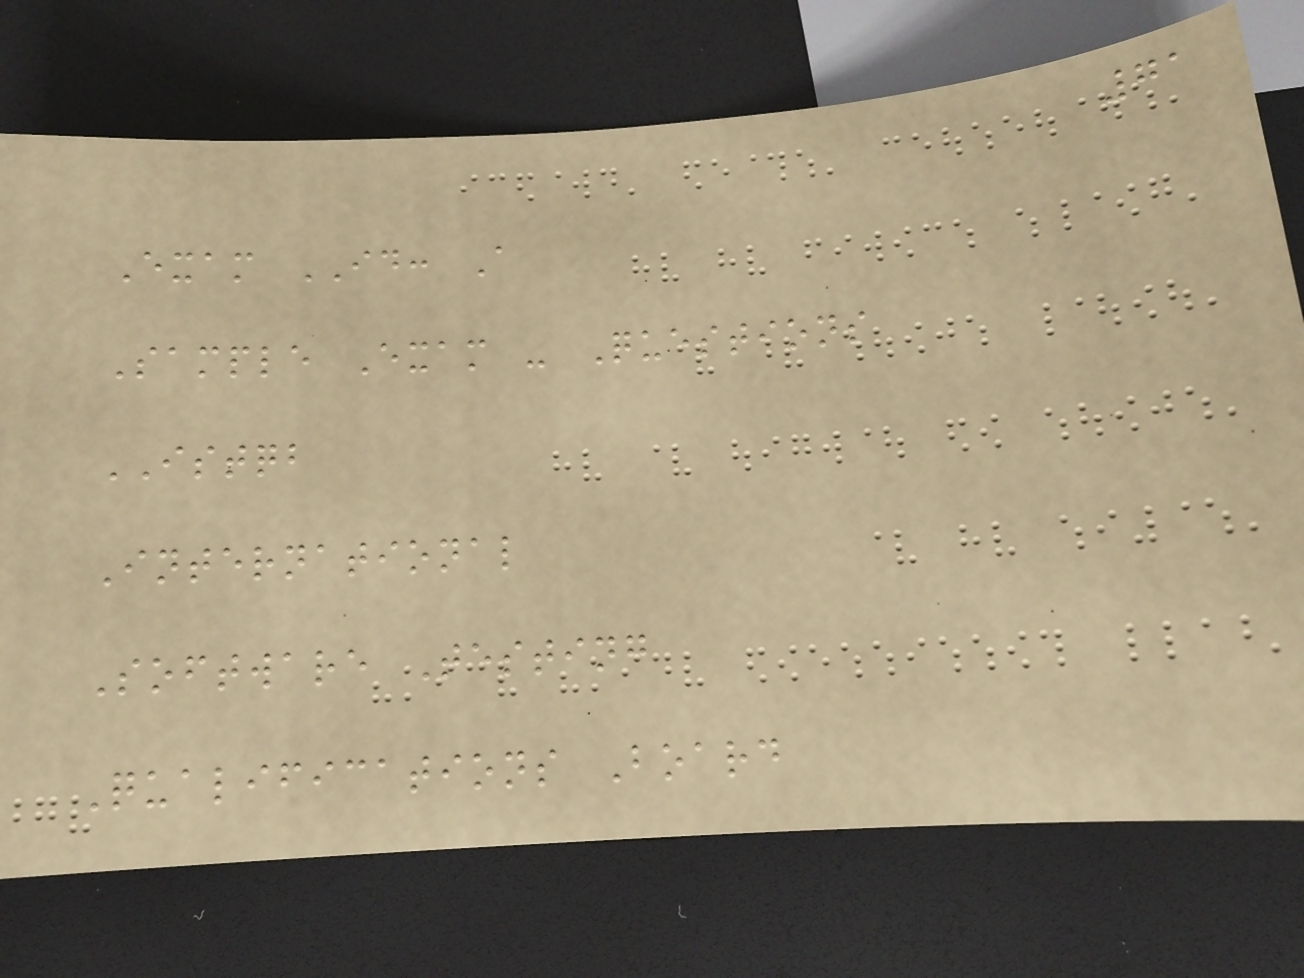71
Exam ID: A
Sample Exam - Questions
ISTQB
International
Software Testing
Qualifications Board
